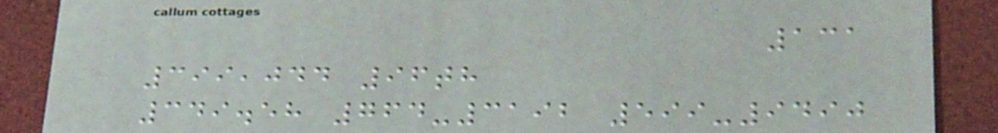131
399,044 96th
349.58 764-3192 599-9490
